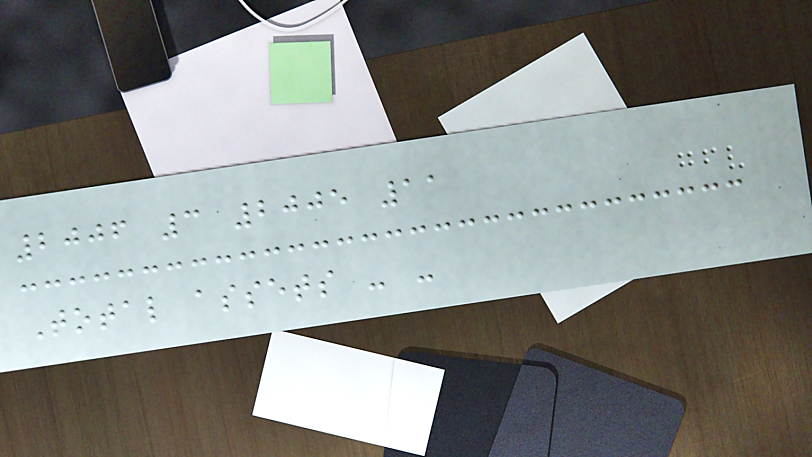2006 3 2005 11
Total assets - -
